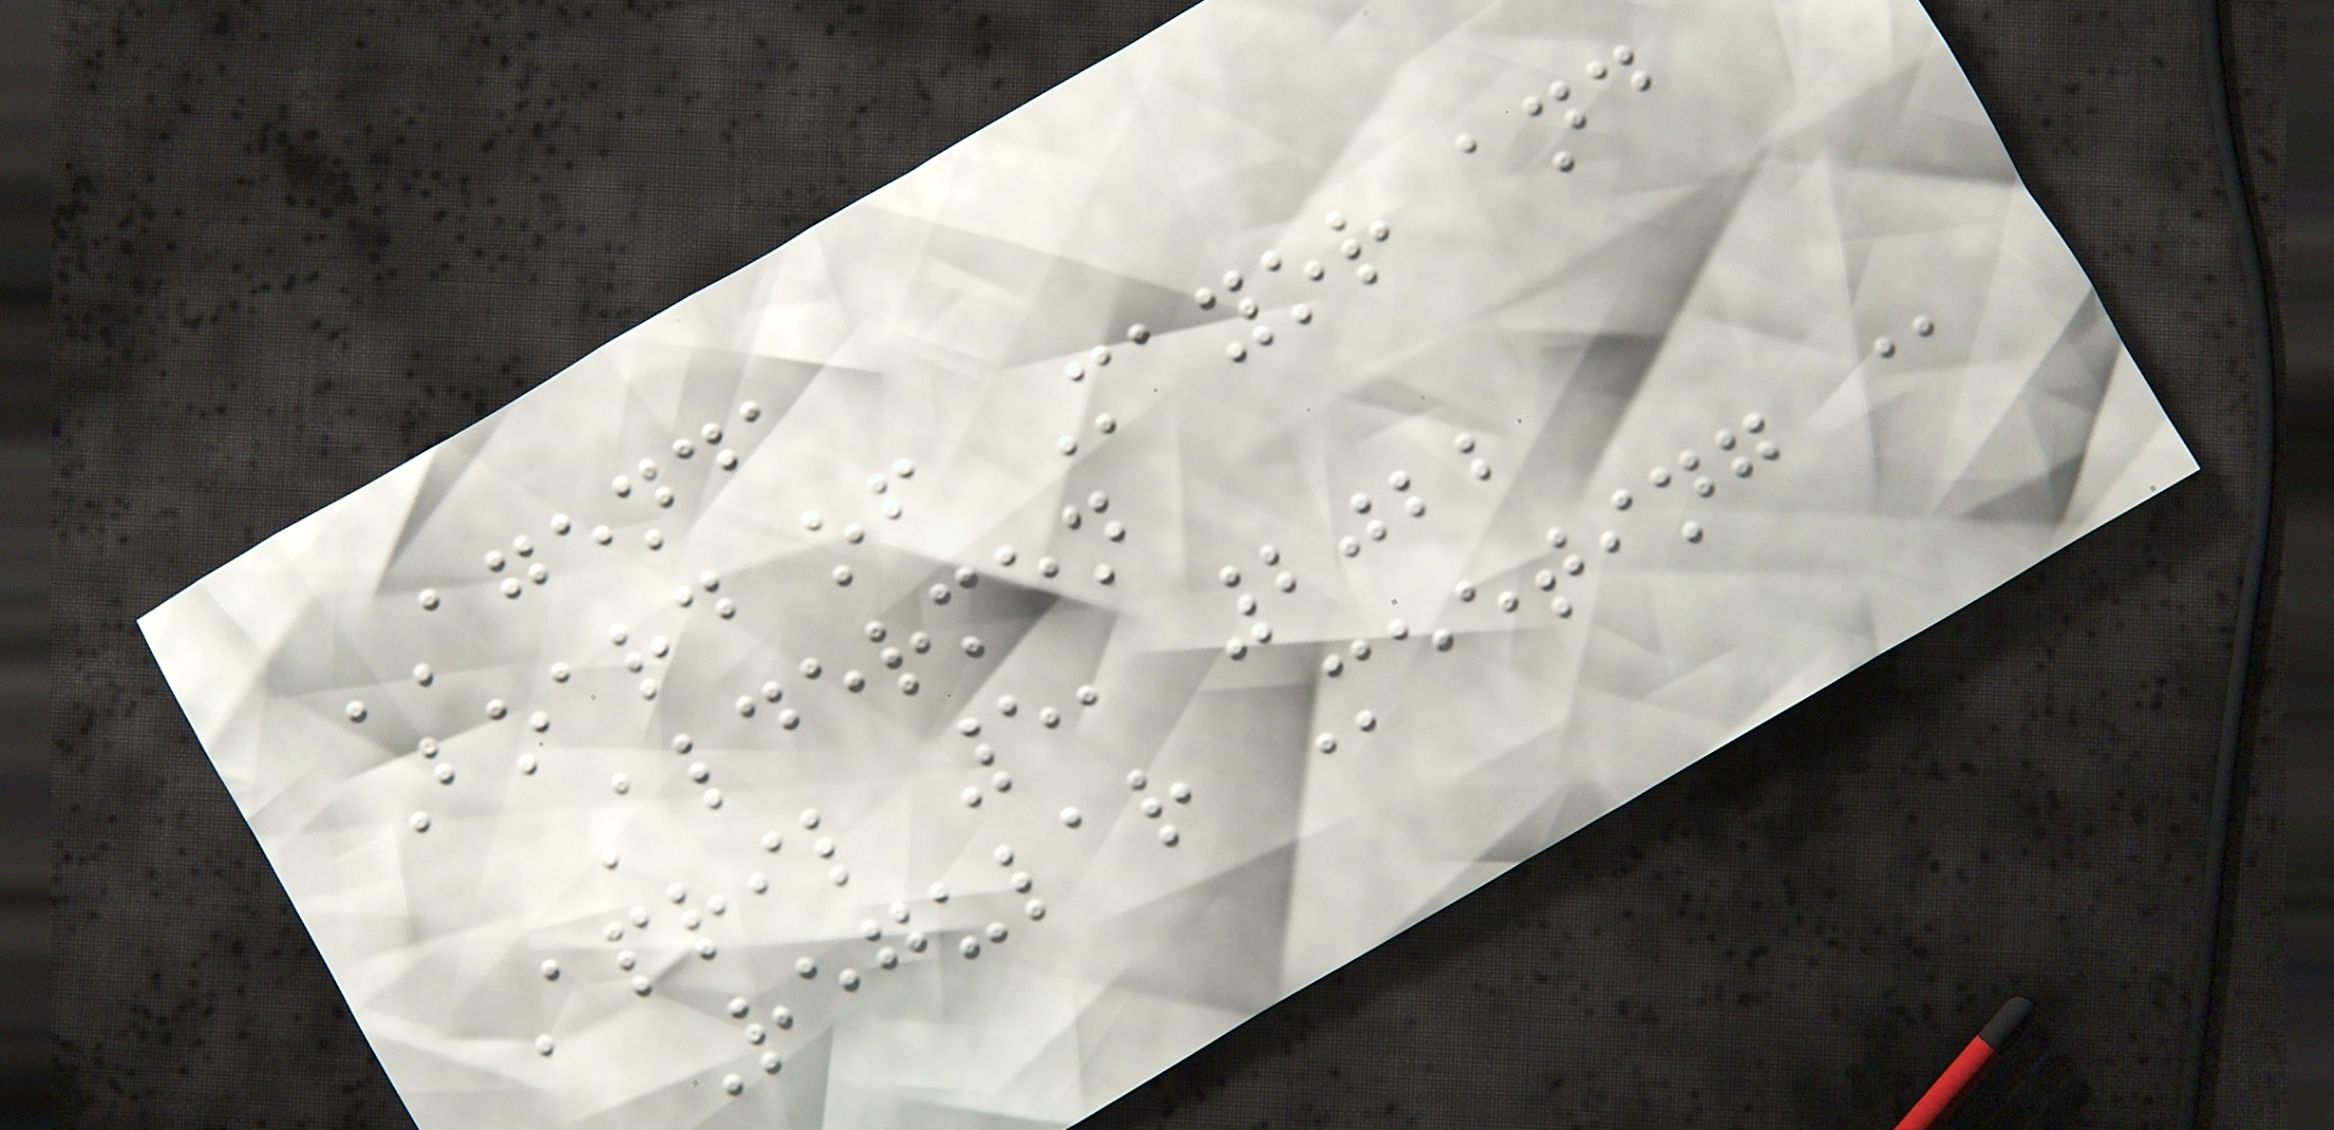AGENDA
Board of Mayor and
Aldermen
April 5, 2022
Regular Meeting @
